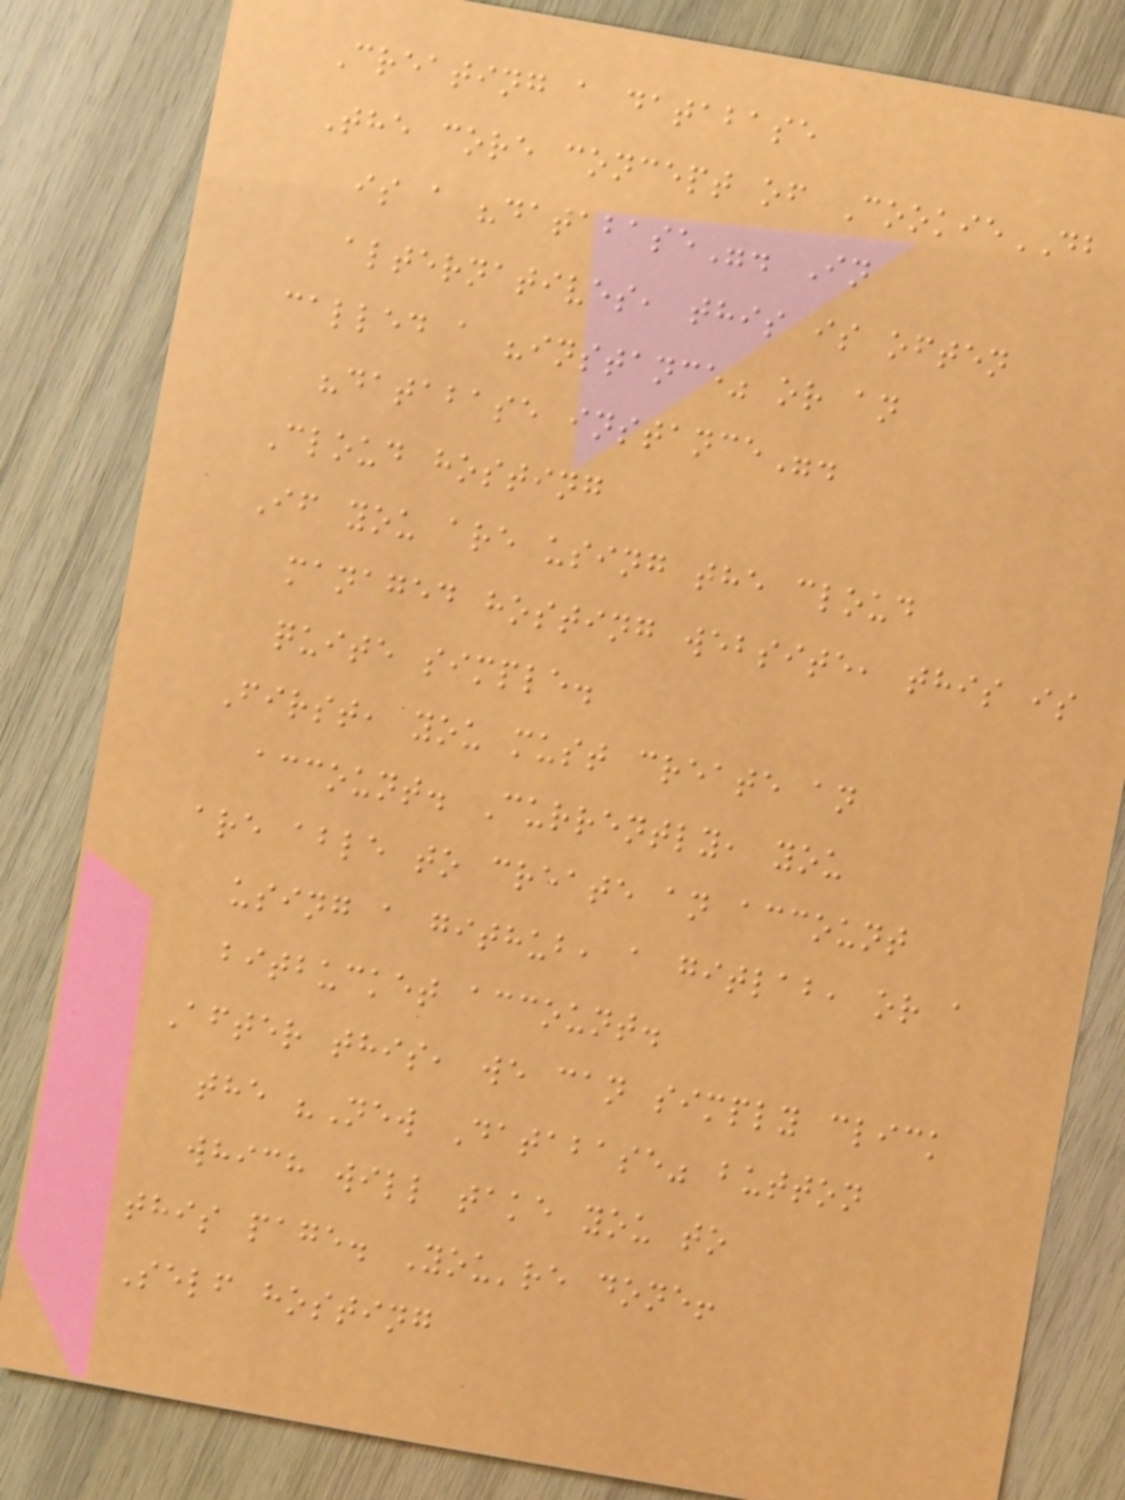Creating a database
The core concept of CookieDB
is a "database". In
alternatives, this is often
called a "instance" or an
"database instance".
Cloud hosting
If you are using the cloud
managed hosting website, this is
quite simple.
First, you must create an
account. Currently, you
are able to create an account
using a github, a gitlab, or a
bitbucket account.
After this, we can simply click
the "New Database" button
which will take you to
this page. You're done!
Self hosting
